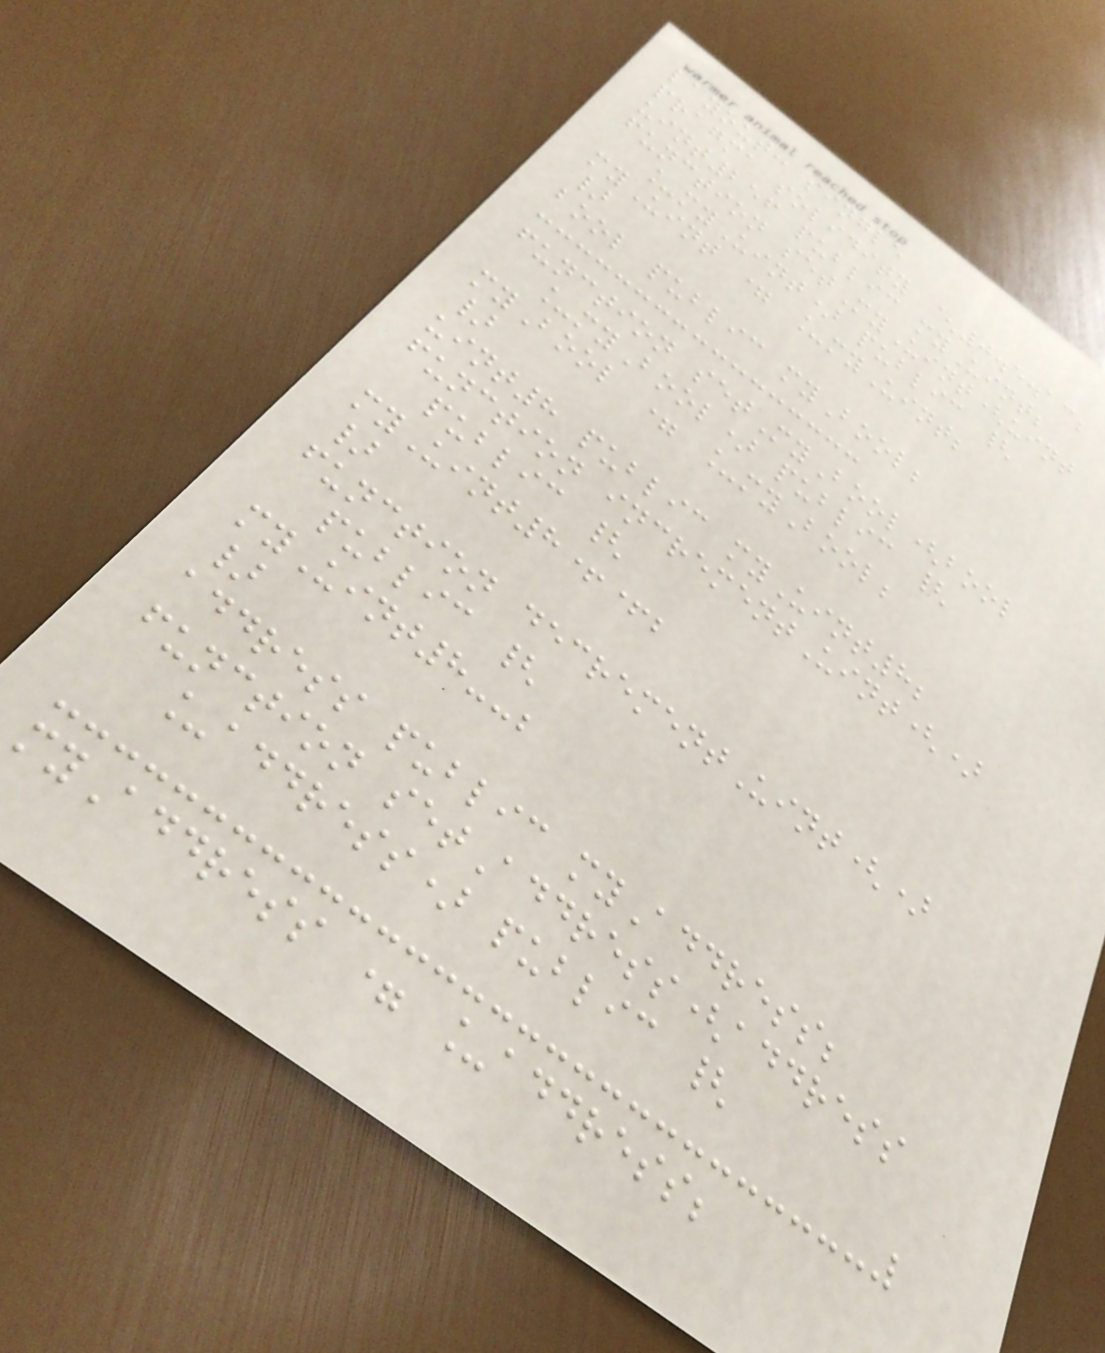layout: single
pragma solidity ^0.5.13;
uint256 public myUint;
function setMyUint(uint
_myUint) public {
myUint = _myUint;
}
bool public myBool;
function setMyBool(bool
_myBool) public {
myBool = _myBool;
}
uint8 public myUint8;
function incrementUint()
public {
myUint8++;
}
function decrementUint()
public {
myUint8--;
}
address public myAddress;
function setAddress(address
_address) public {
myAddress = _address;
